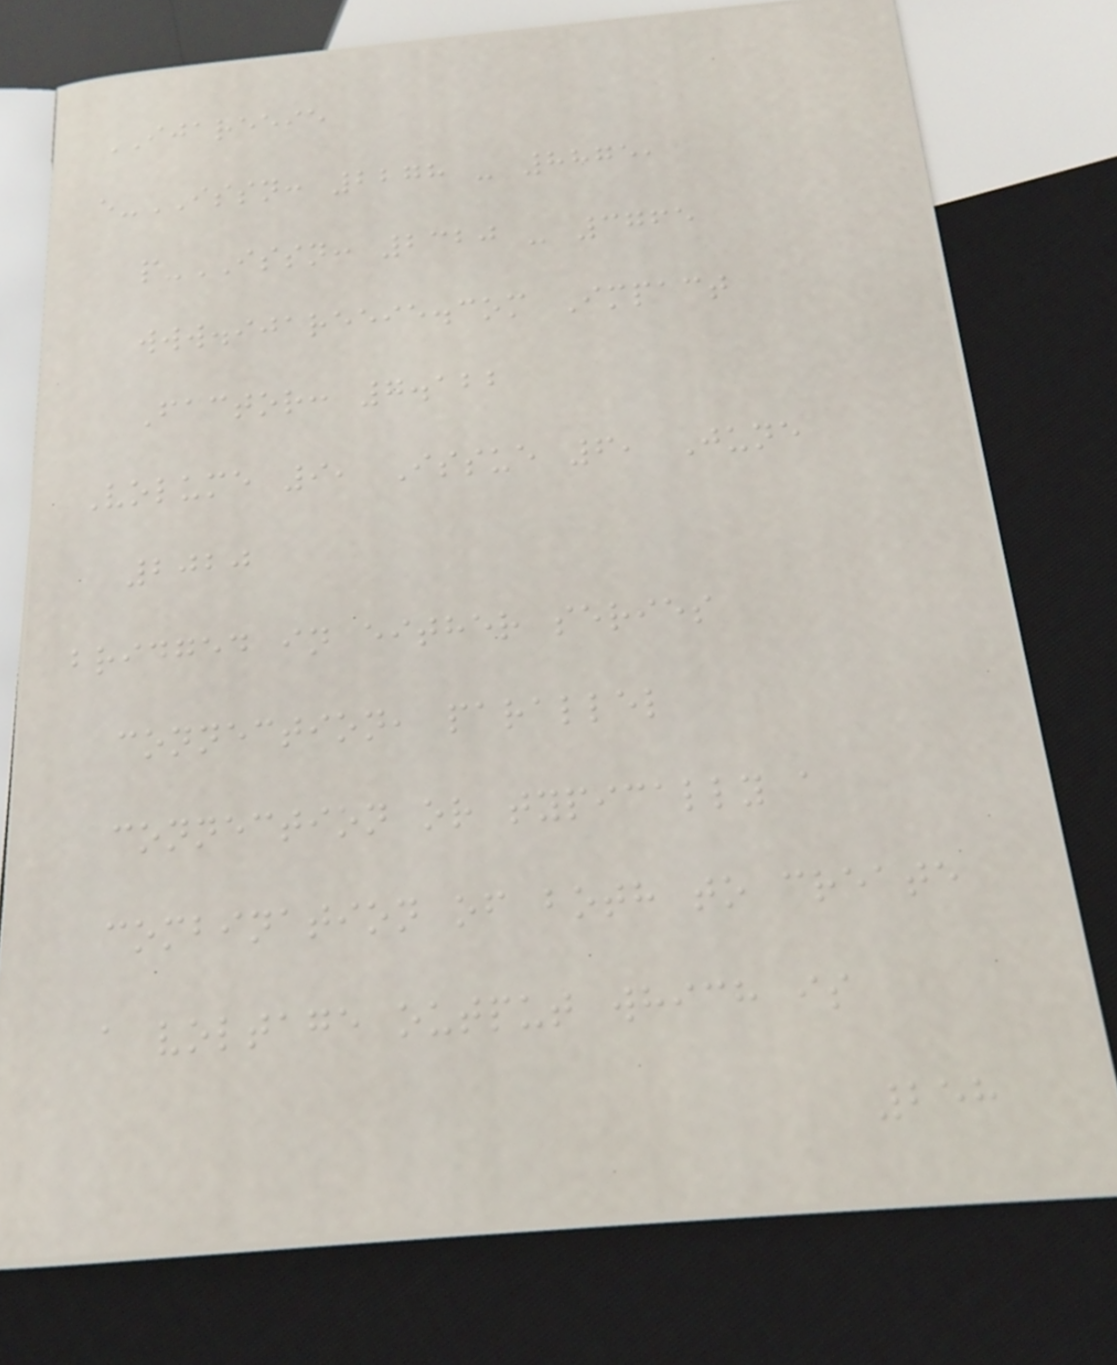IJAREEIE
e-ISSN: 2278 - 8875,
p-ISSN: 2320 - 3765
www.ijareeie.com Impact
Factor: 7.122
Volume 9, Issue 6, June
2020
bridged in either series
connection, parallel
connection or typically a
combination of both to create
a voltage output which is
258
